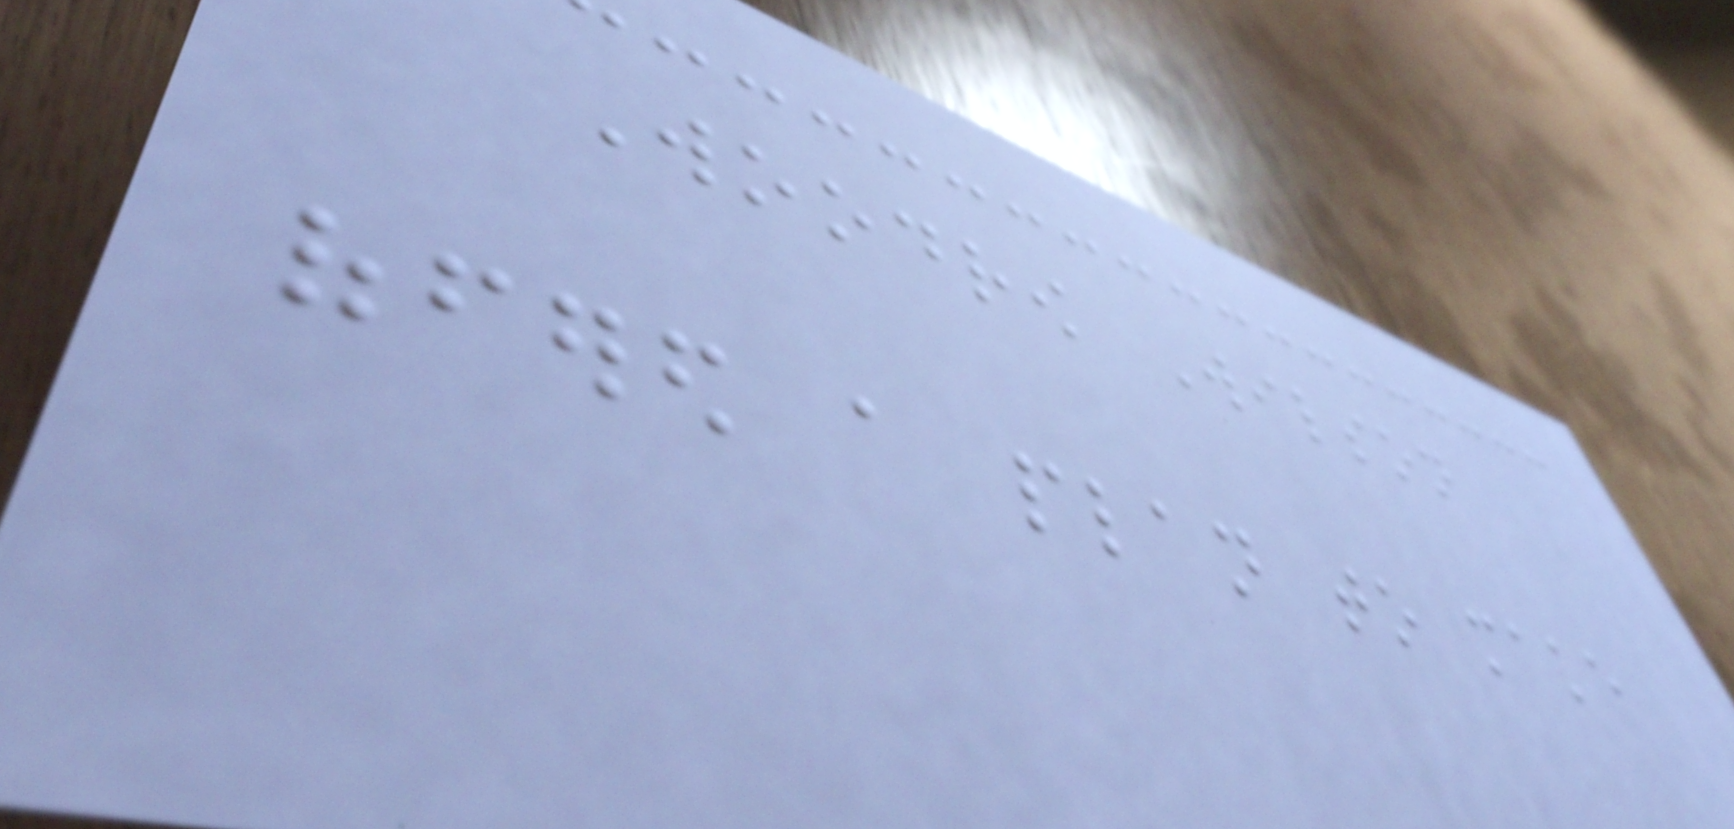Woodrow Wilson
offered a plan to make
